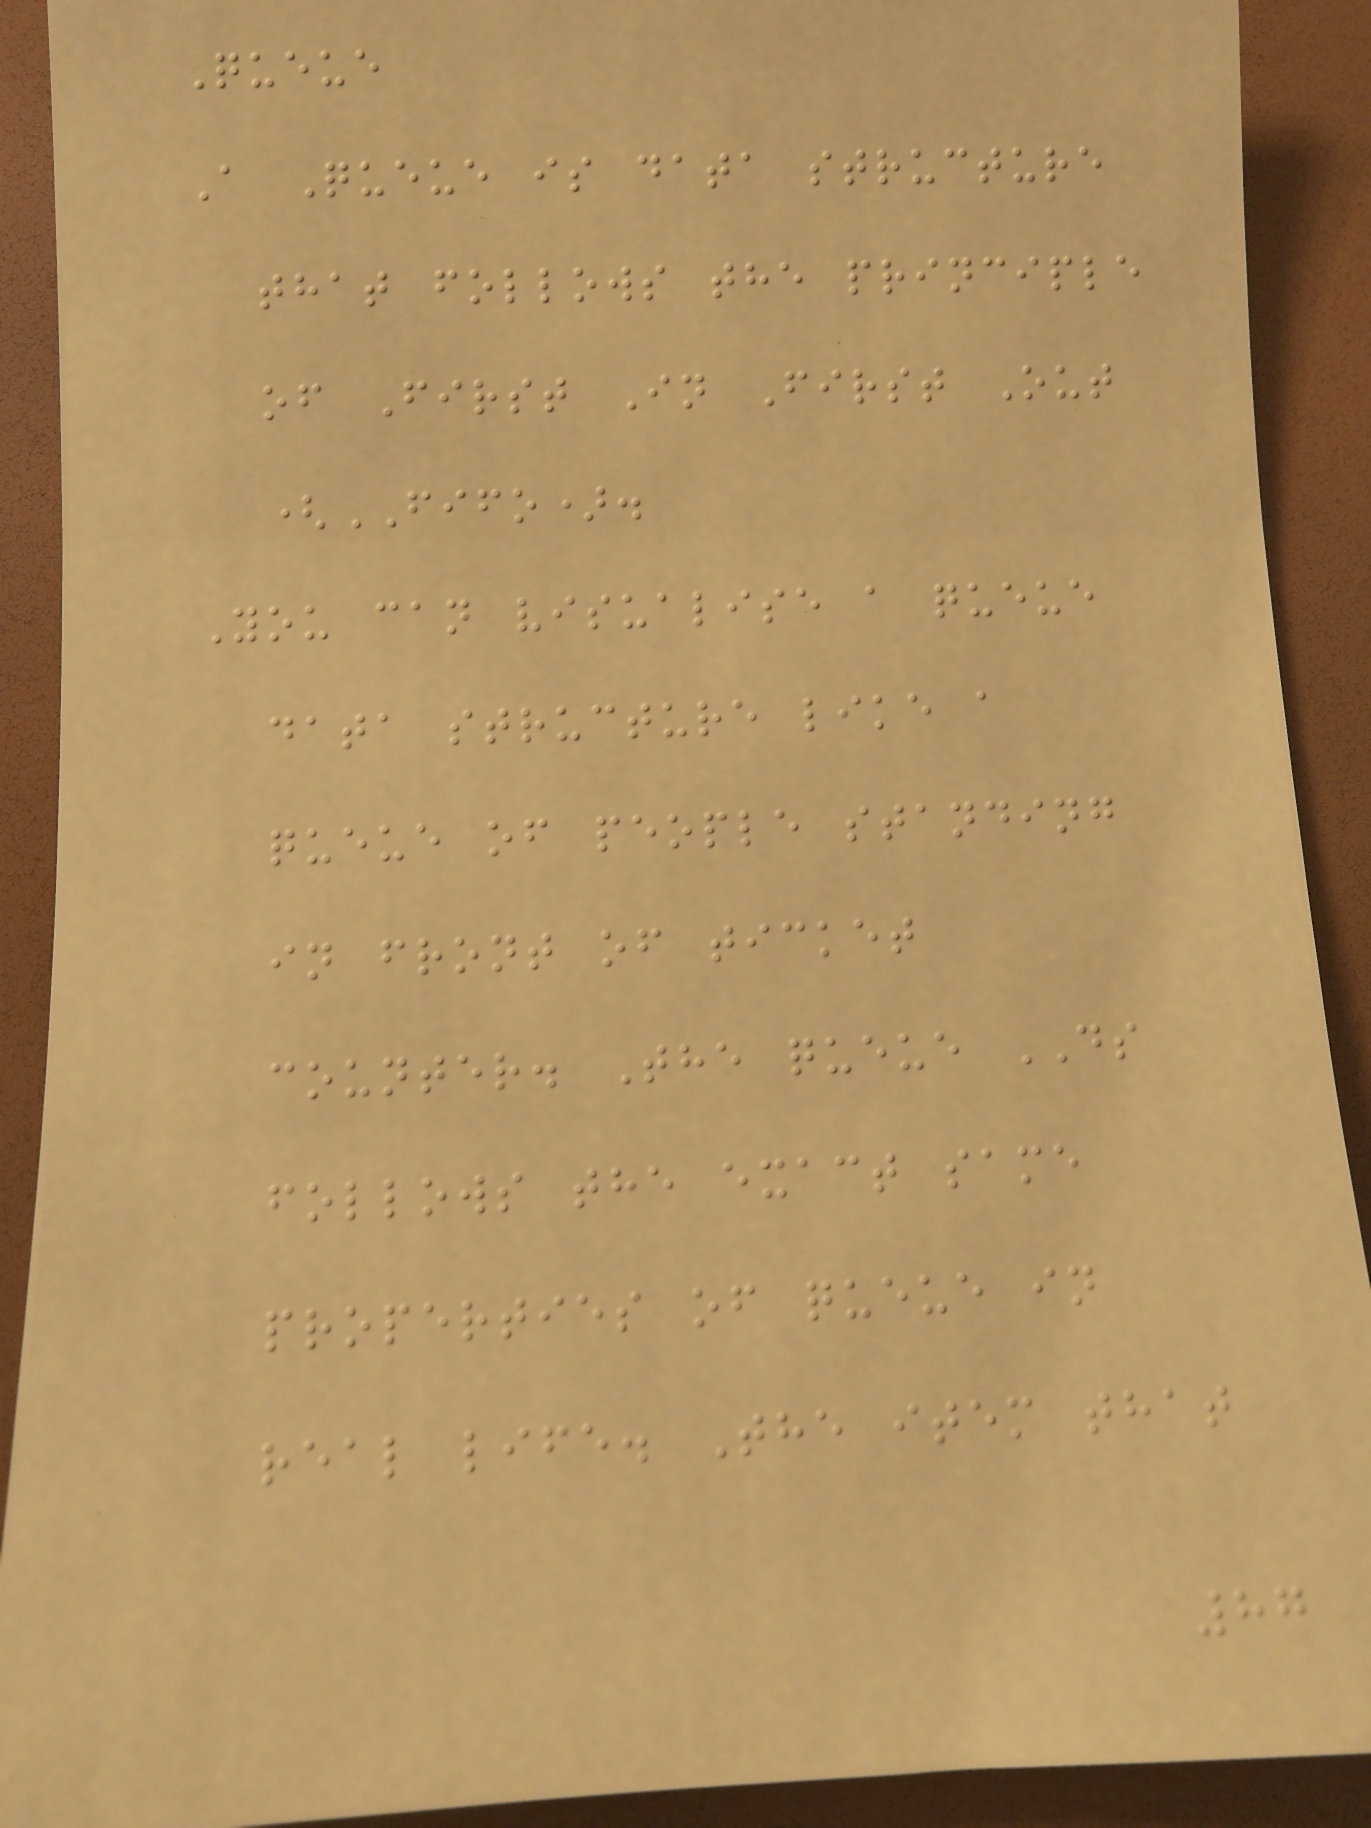Queue
A Queue is data structure
that follows the principle
of First In First Out
(FIFO).
You can visualise a queue
data structure like a
queue of people standing
in front of ticket
counter. The queue DS
follows the exact same
properties of queue in
real life. The item that
87
